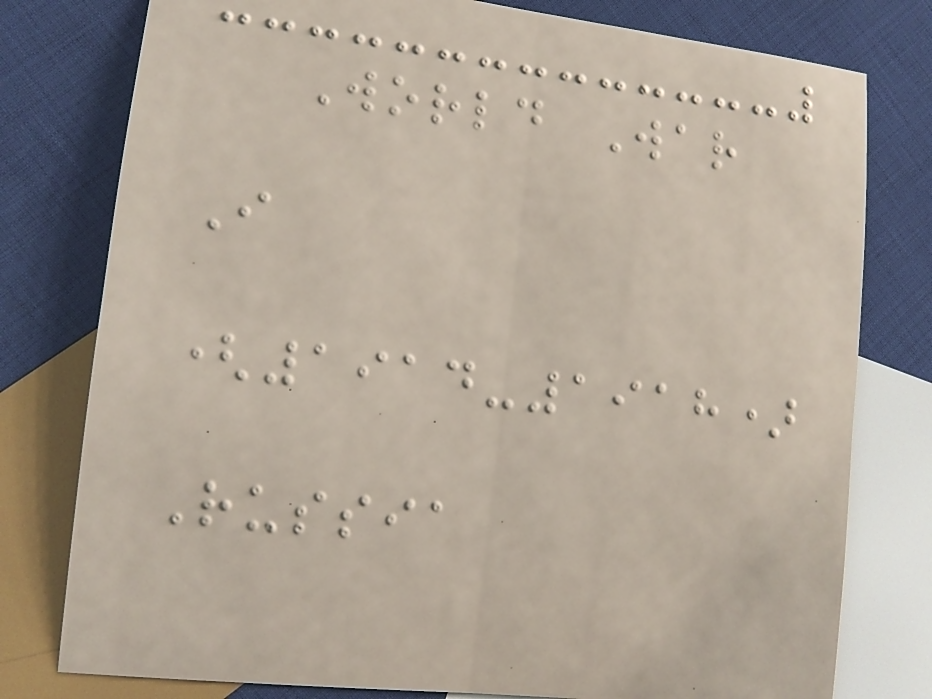World War
I
(1914-1918)
Russia
